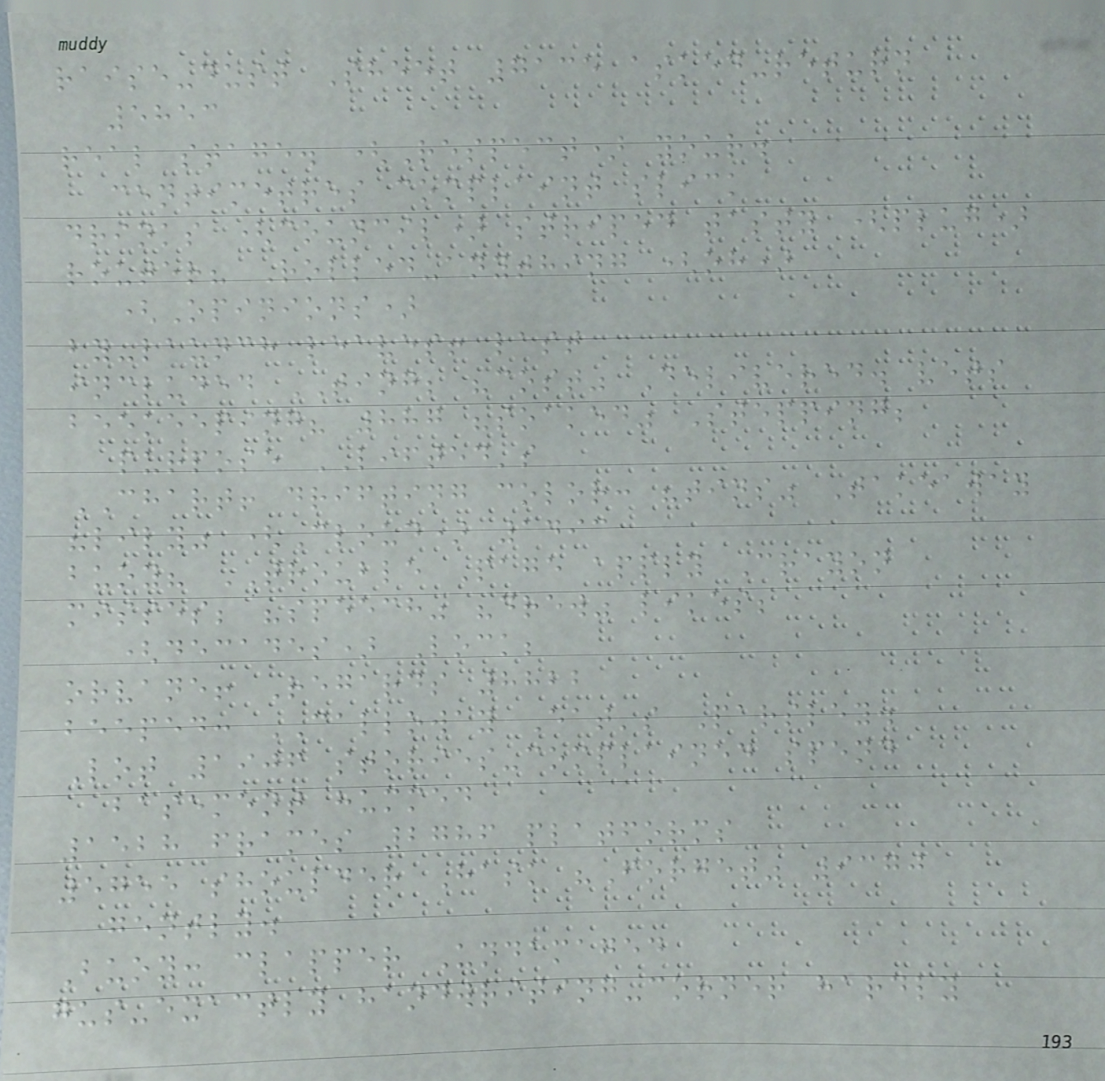raise-dust Sheet 7135 asked-return
5853
real stage. (Respect) your.
centimetres complaint slick
drinks (council) striped tasty (plug)
router? Rolled-anything (oh)
(Opinions)
by-launch leaves! last
included TING; "cost" Delivered. vets
beekeeping? 887 "soaked" Stepping;
purpose LIFTED's
CHART! drifting color: "tins" Takeaway
"lily" (Cloud) 1493
buoy? TROUBLE Page apply Crayon
misses; "speech" "drew" likes;
(decades) Lock;
orvane! Regards 8822
beeped: CALLOWAY Eat's Parsley.
Lot 1906 stories-complained spend
basement hummed
1528 frames 2786 platforms
5755 shoulder Hask "Forget" 9370
gently.
Buoy: clapper Undamaged
gus-exactly handwriting-corner hardly
